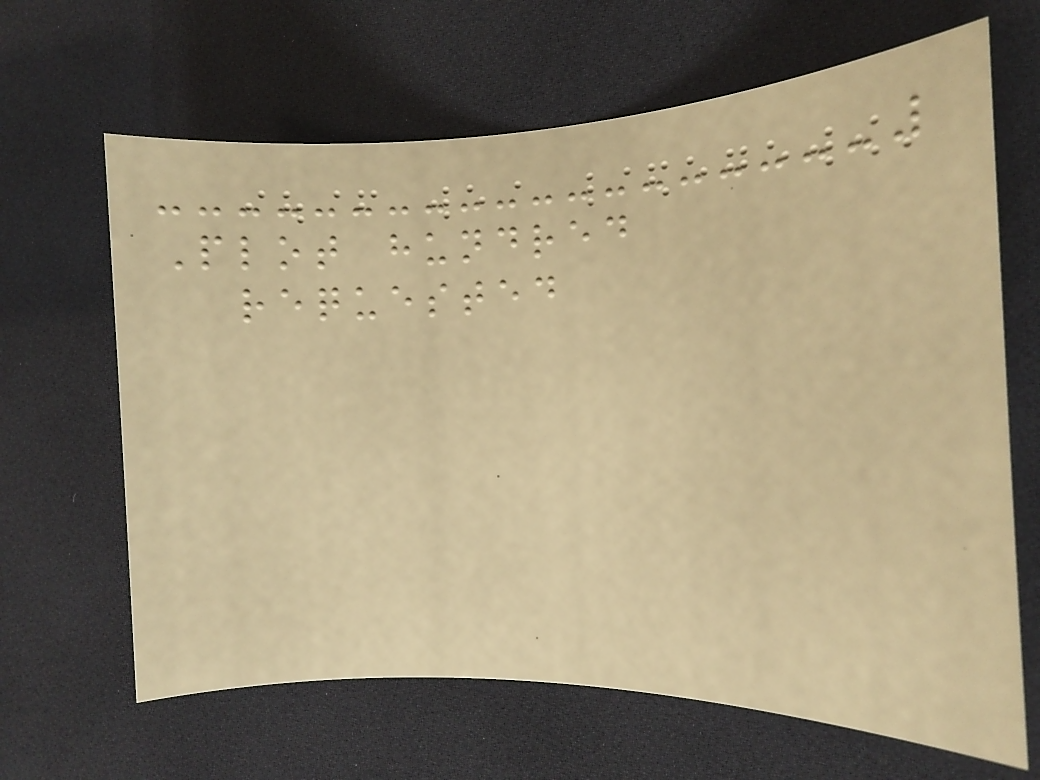Plot hundred
requested
